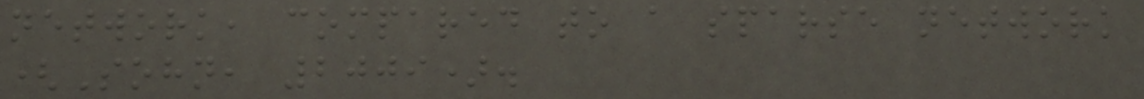network, compared to a sparse network
(Sohn, 2009).
